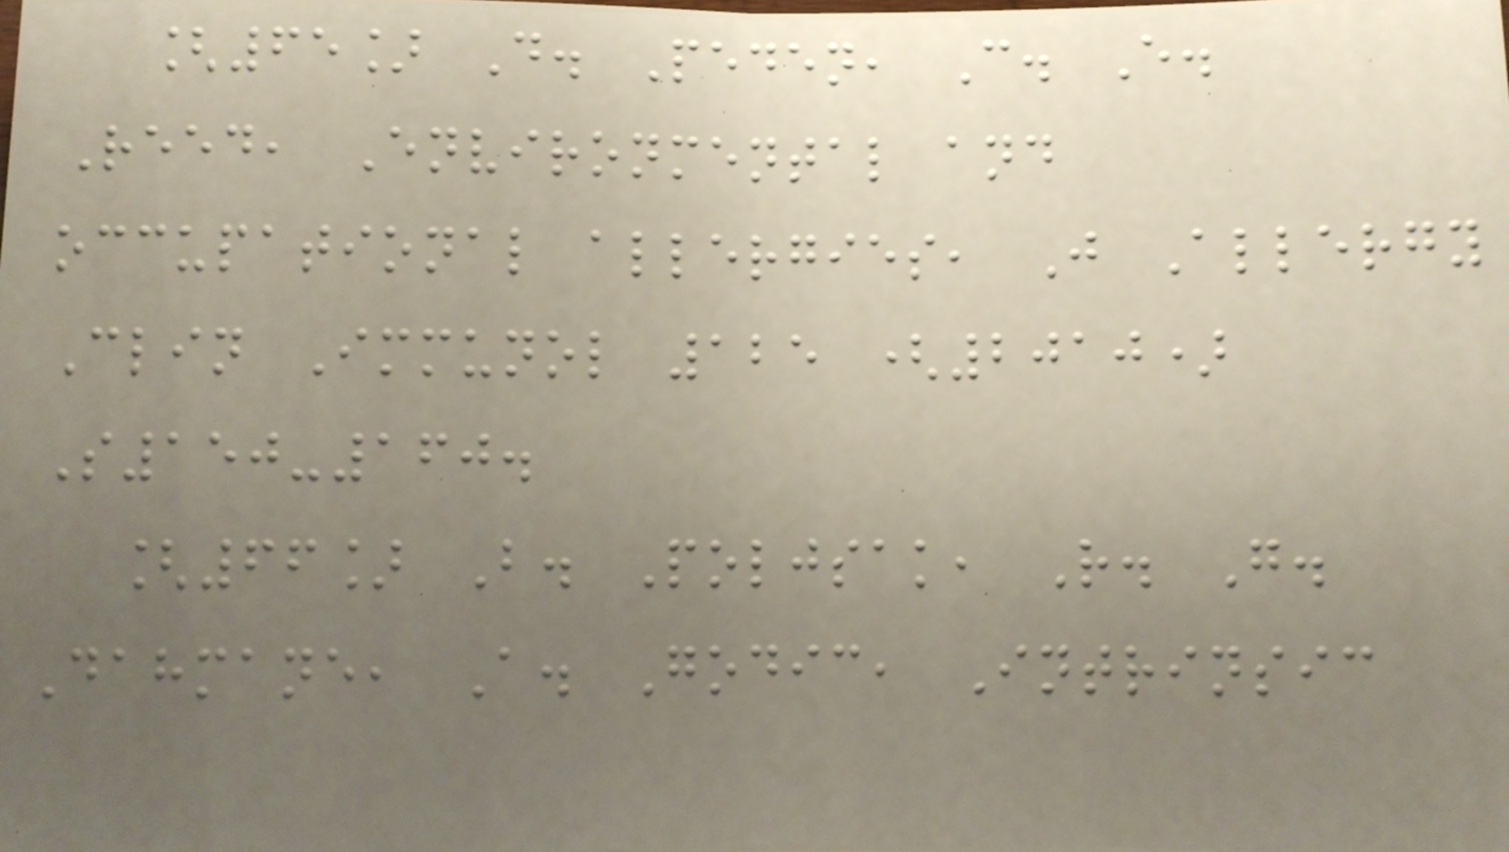[65] D. Peden, C. E.
Reed, Environmental and
occupational allergies, J Allergy
Clin Immunol 125 (2010)
S150-160.
[66] B. Poljsak, R. G.
Dahmane, A. Godic, Intrinsic
